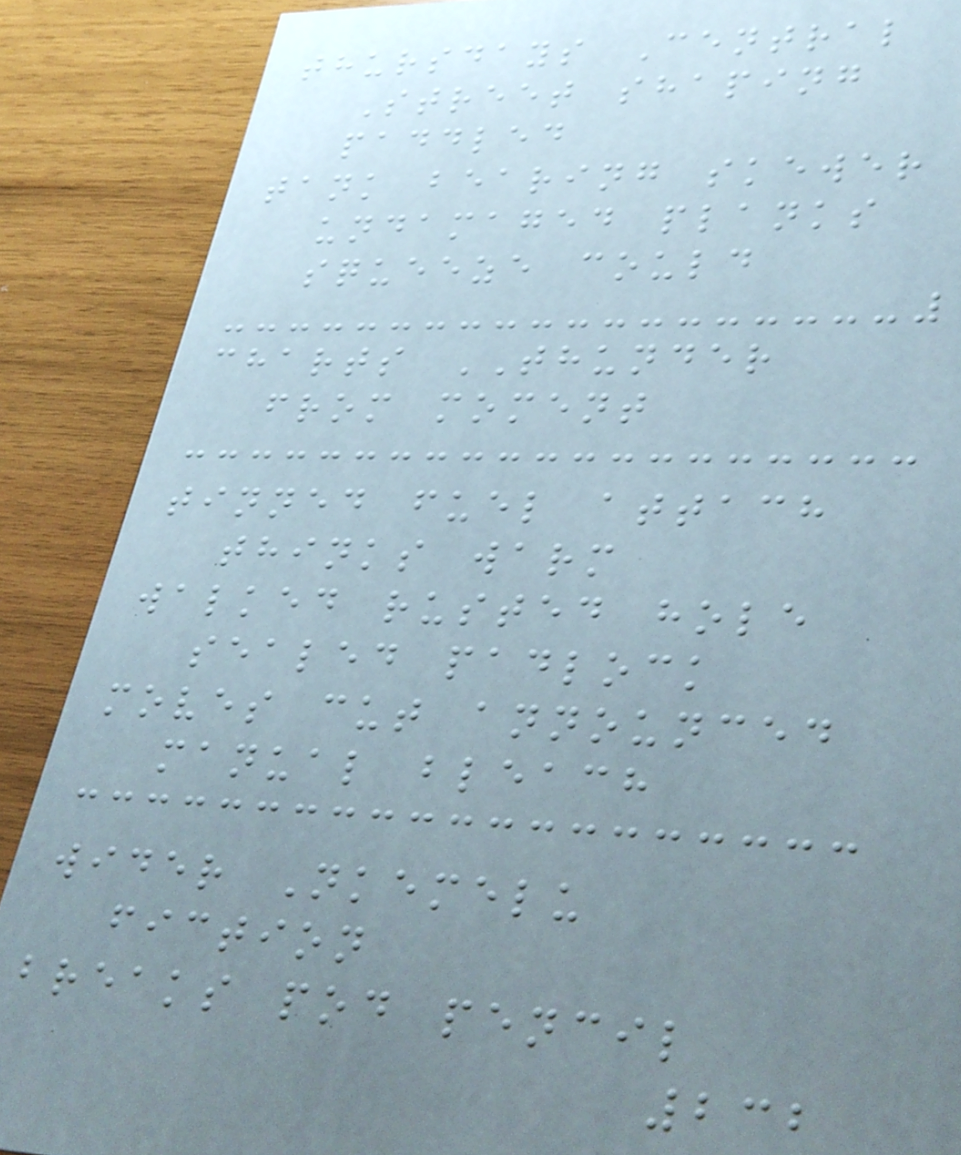thursdays Central
Street shaping
paddled
tank bearing skewer
undamaged planks
squeeze could
charts THUNDER
from moment
tinned fuel attach
thinks warm
walked rusted hole
sealed padlock
moves cut announced
manual bleach
wider Nkemelu
fiction
breaks pod pencil
232
